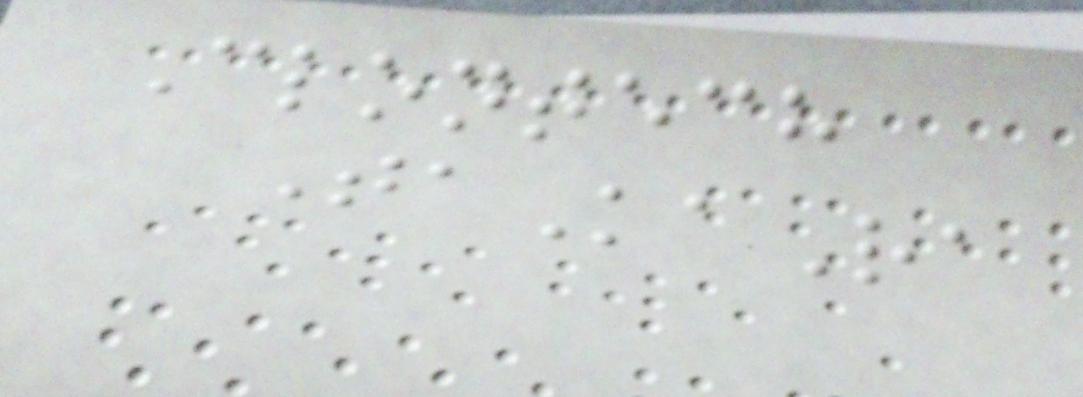Clontech
TaKaRa
